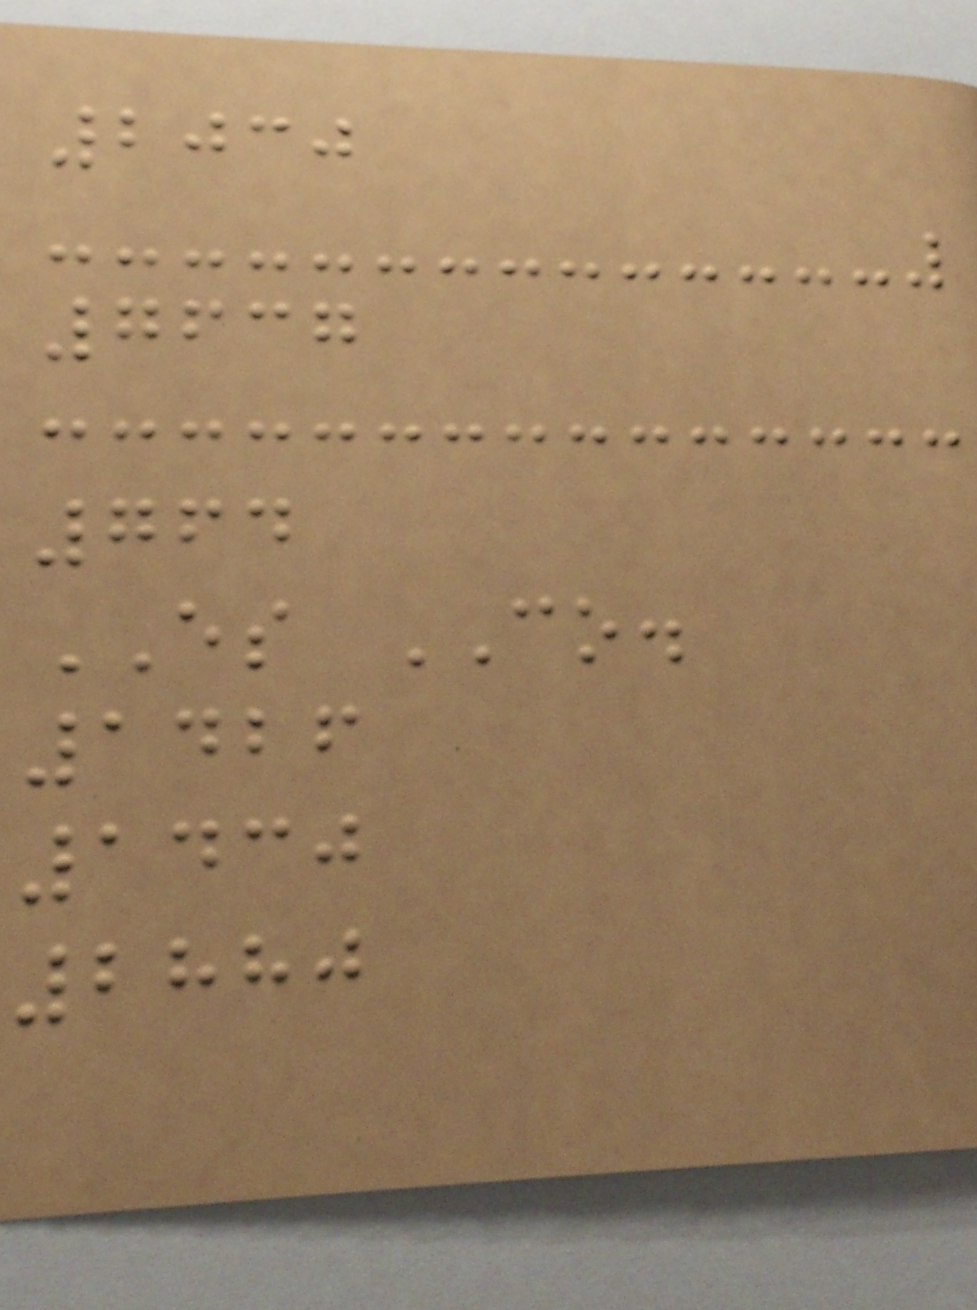2030
7637
764
ES CO.
1426
1430
2880
